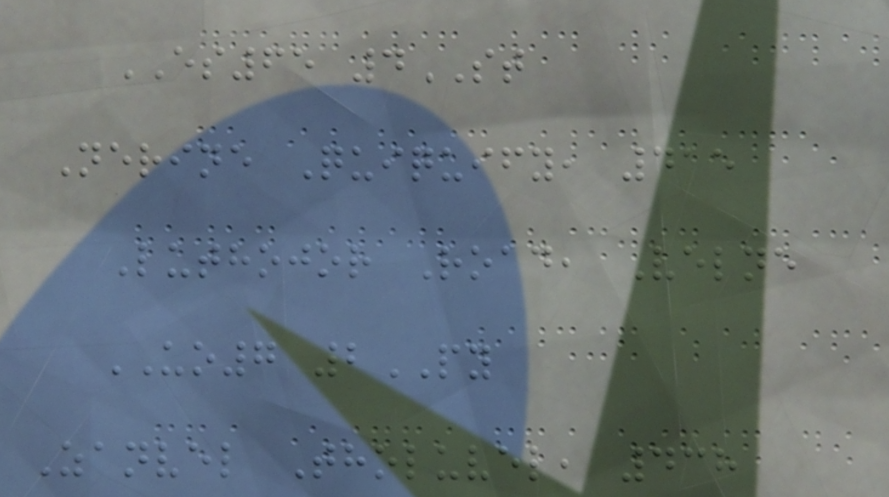ES65 4ST
Nerine Quiquify, 415
Luthojor Road, Velne
UO7 2PY
Zanvel Tholuvel, 438
